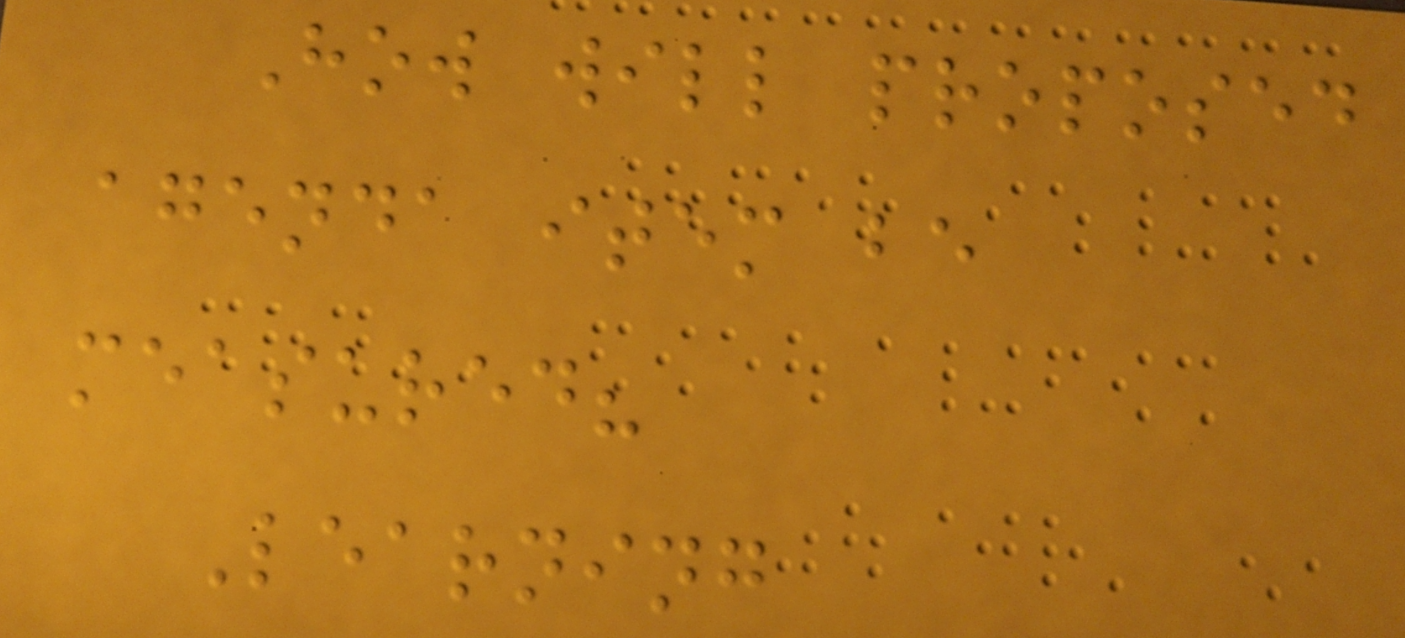How will proposed
agenda item be
measured?
Learning
